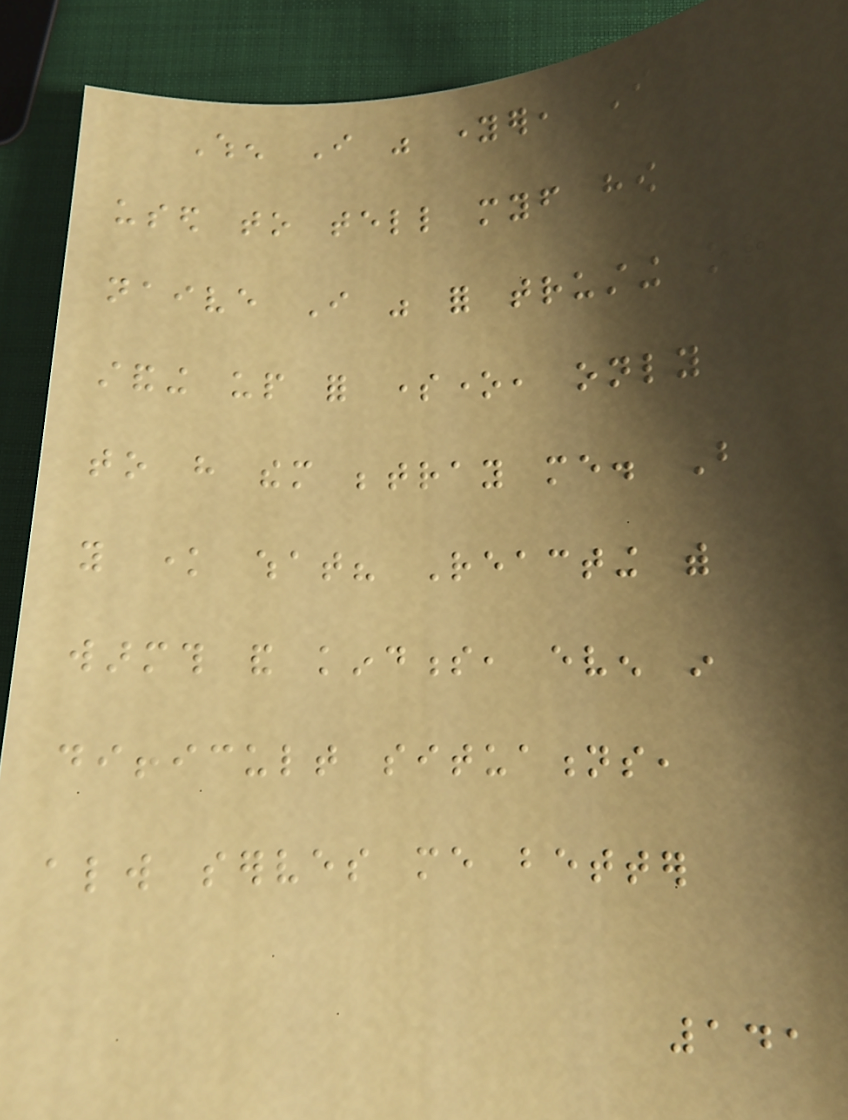When I was younger, I
used to tell myself how
naive I was for trusting or
standing up for someone, only
to have them betray me. But
you know what? Reacting with
warmth and kindness, even in
difficult situations,
always serves me better
141
